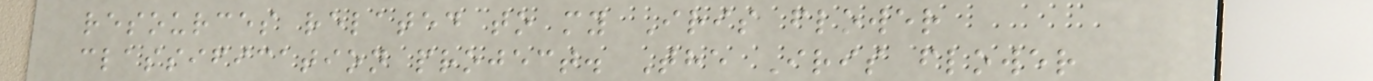resources related to my Iris flower
classification project. The Iris flower
